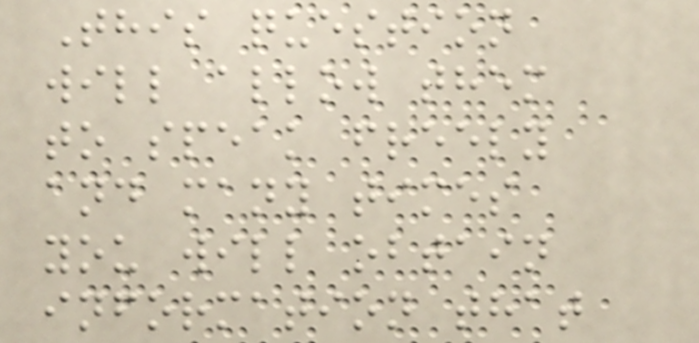This question
will allow them
to speak freely
and many times
you will obtain
information that
